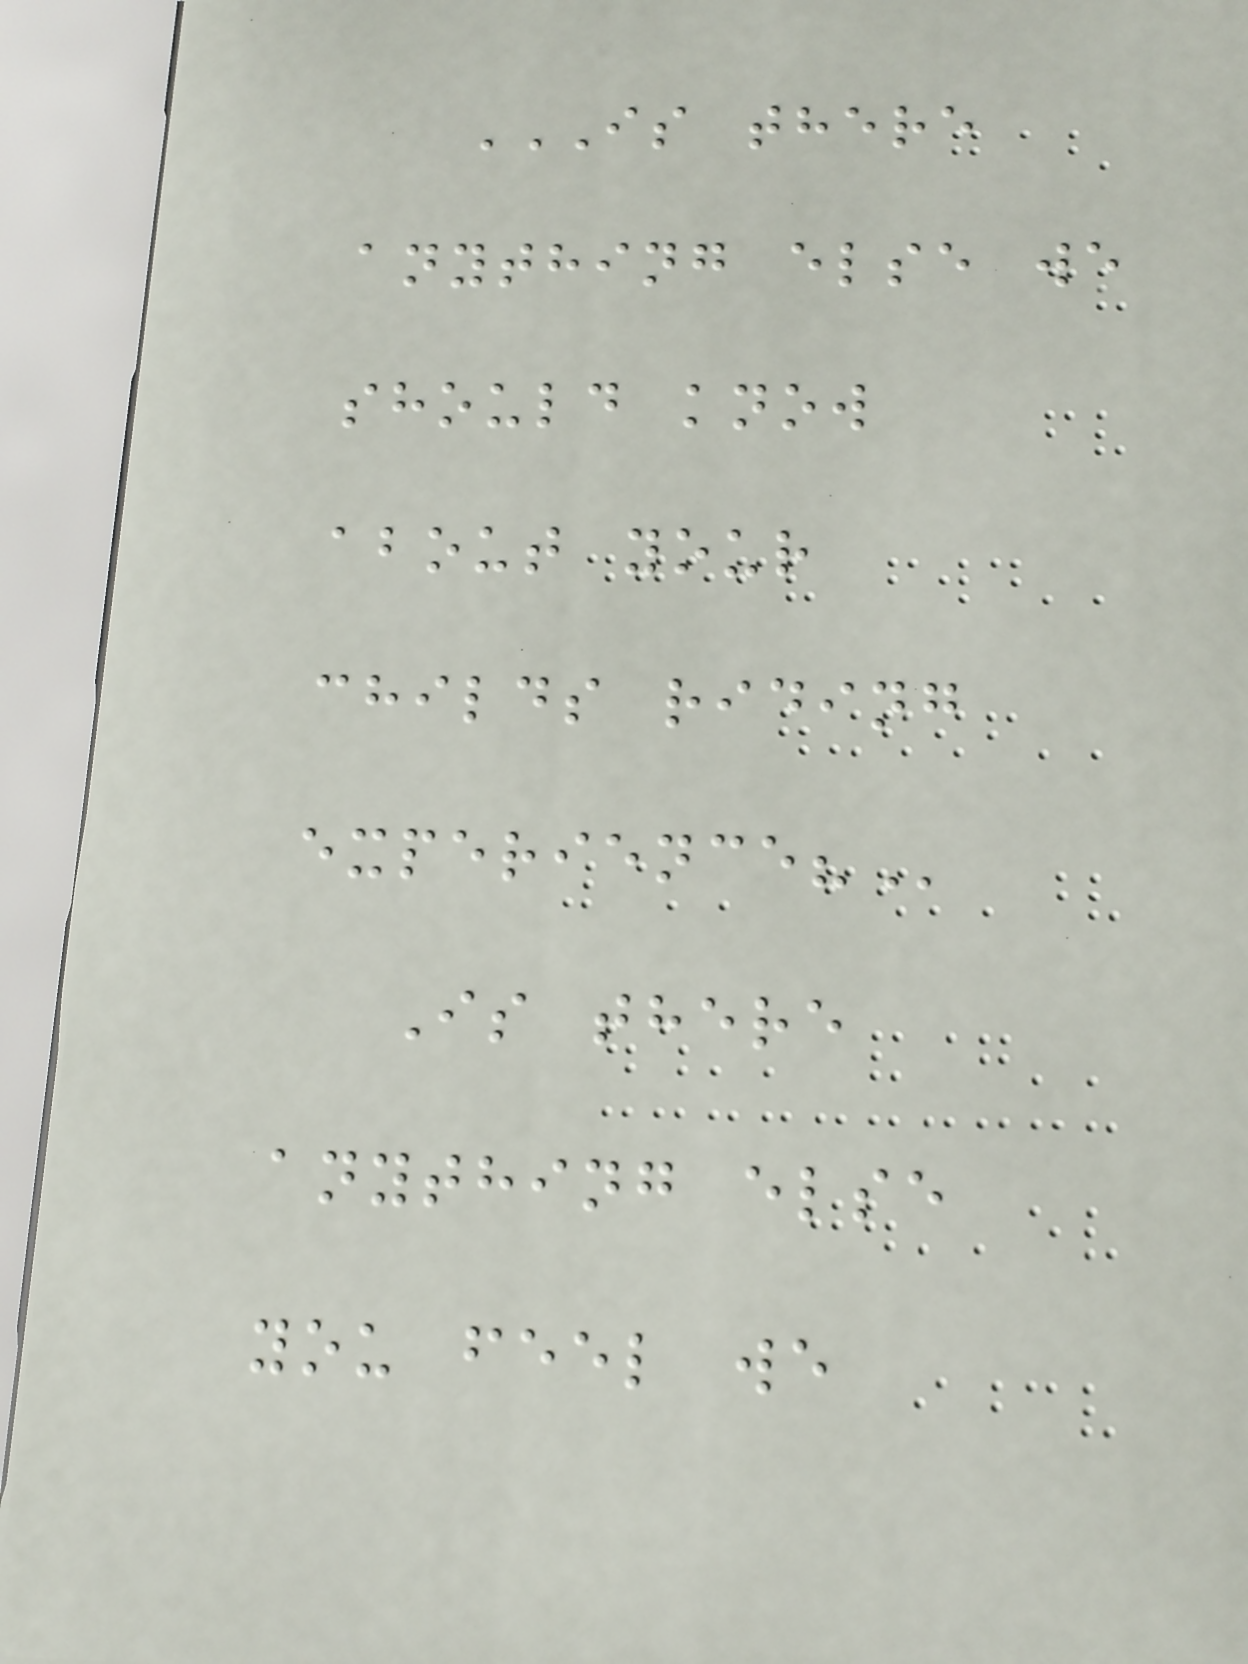IS THERE
ANYTHING ELSE WE
SHOULD KNOW
ABOUT YOUR
CHILDS RIDING
EXPERIENCE?
Is there
anything else
you feel we
